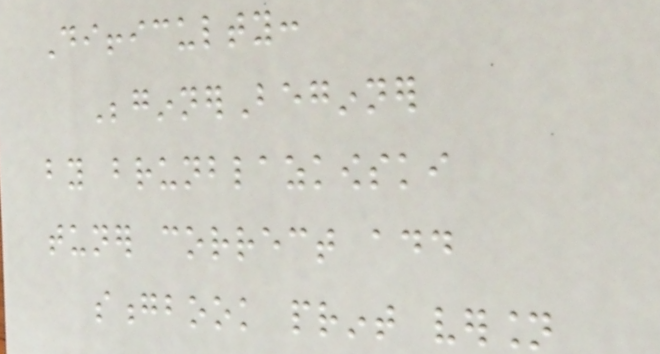Difficulty:
BeginnerBeginner
by brunblazkowski
tuner correct add
songbook print version
